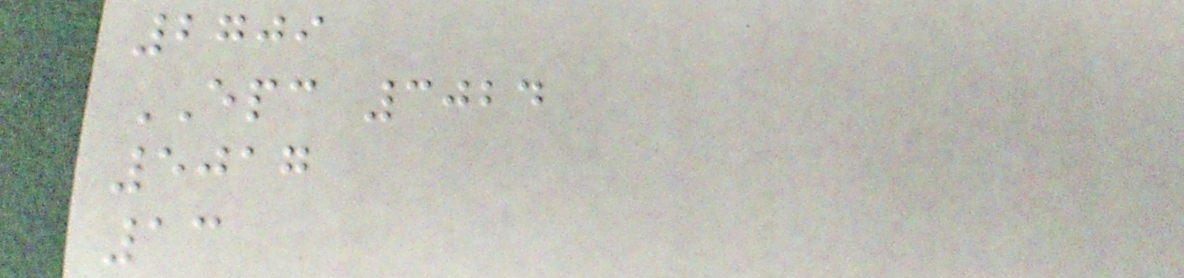2709
EPC 3024
5017
13
